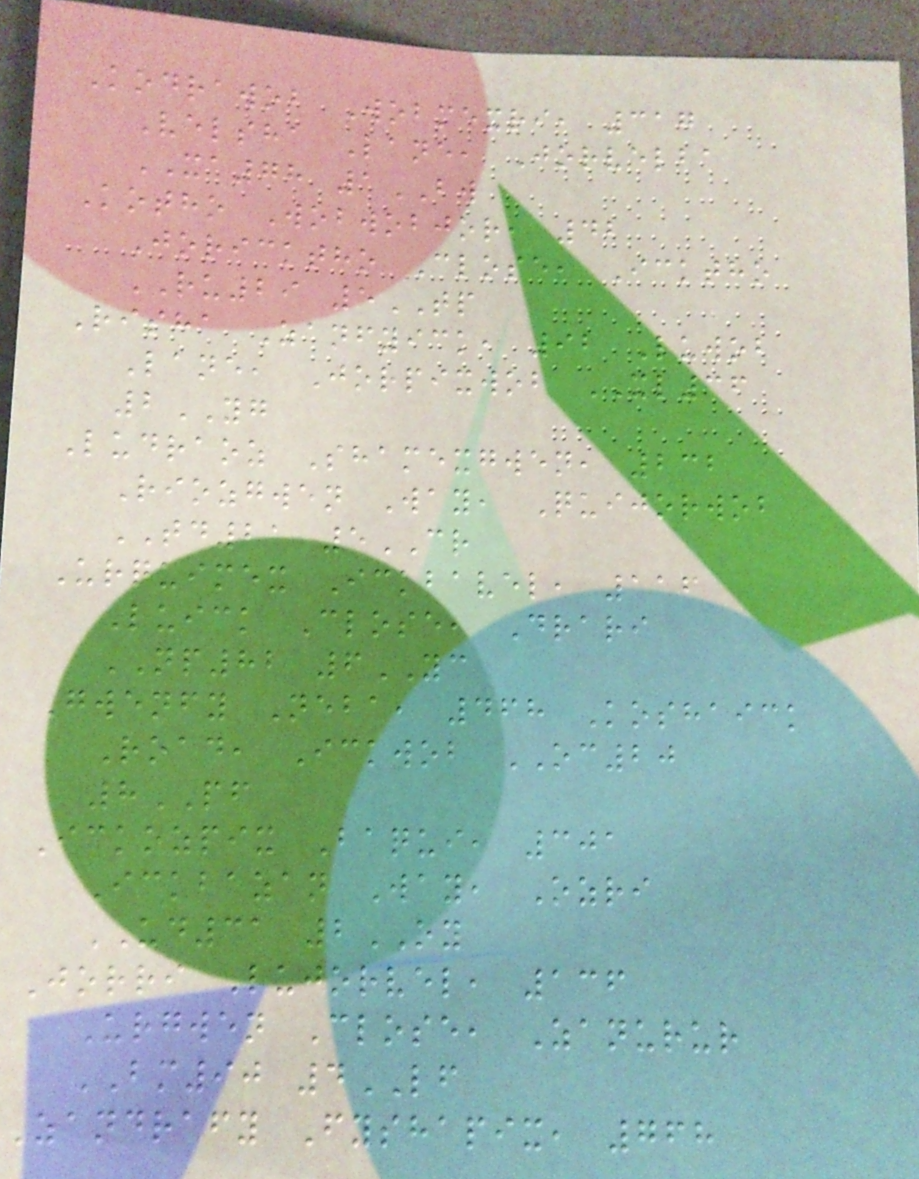Kodrawob Wobmexri, 317
Velsha Lane, Jorvelba
XA78 1BW
Kotho Wobwobjor, 42
Joricktho Close, Icktho
RU29 5TP
Risha Zanfyick, 92 Luwob
Lane, Jorpixwob XL36
2YG
Ludraoz Shamexgwen, 232
Riozgwen Way, Quijorwob
TD21 5CR
Urquimex Ickbavel, 116
Luick Close, Drari
NP82 6YC
Gwenfy Neba, 468 Koshaick
Road, Ickwob OC20
8PF
Ickozpix Baqui, 301
Ickbazan Way, Ozri
UD31 2OY
Jorri Lujorvel, 136
Urgwen Close, Zanurur
BM90 4LF
Zandrafy Fyshapix, 768
